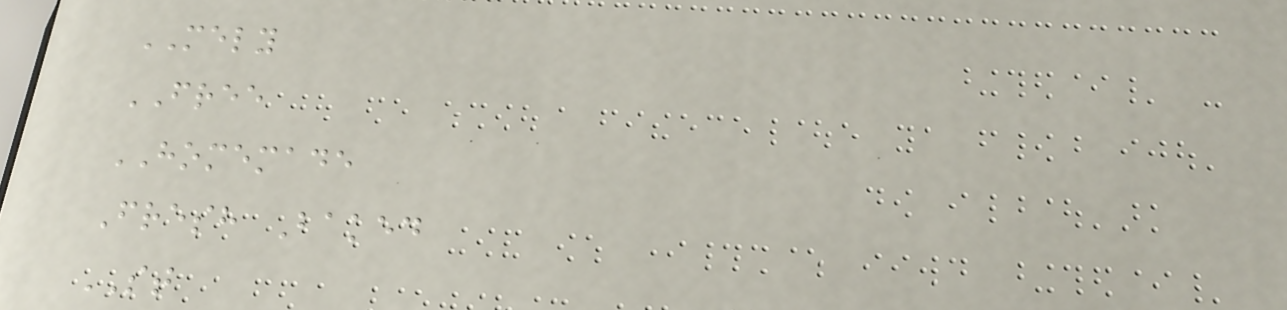MELY
FREE
HOMEMADE
Fresh Baked
ST
